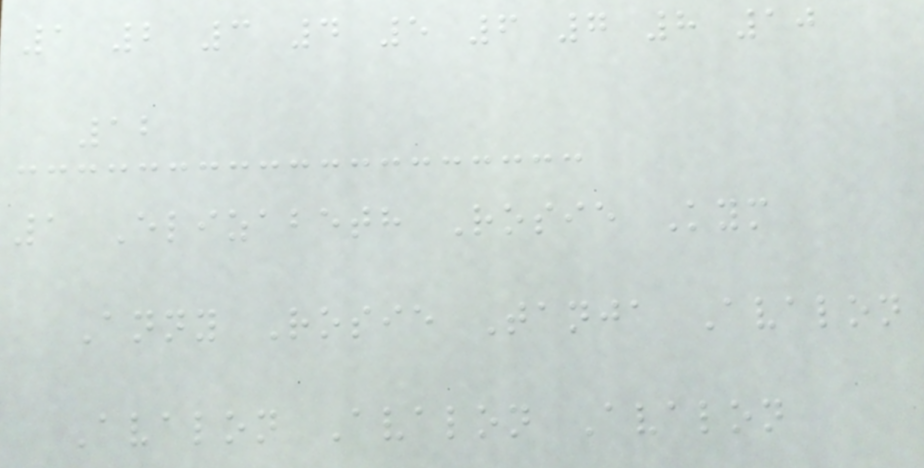1 2 3 4 5 6 7 8 10
12
1 Elizabeth Rosie Kym
Anny Rosie Tanja Avalon
Avalon Avalon Avalon
